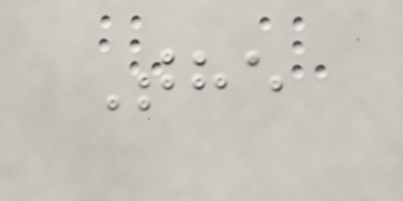The
